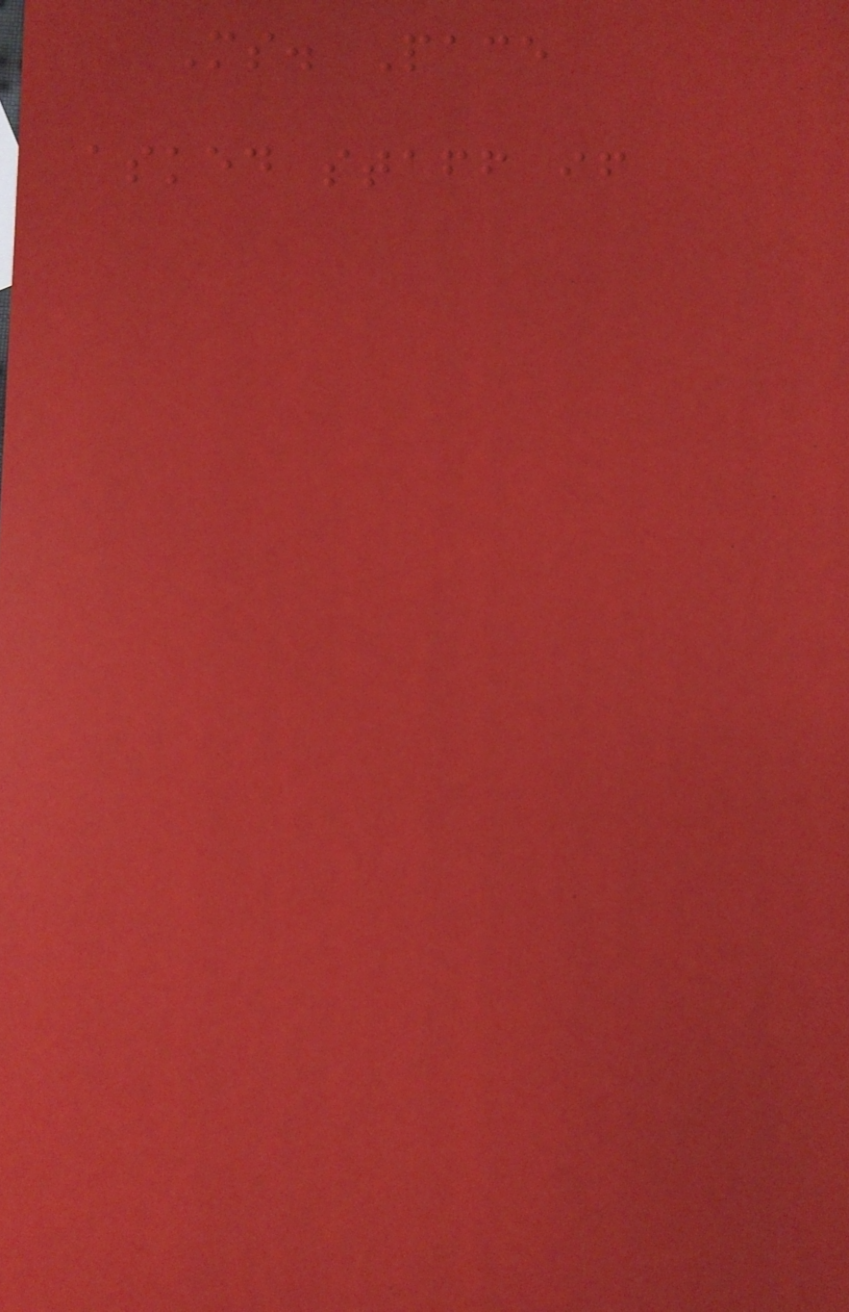Ms. Pace
asked staff if
